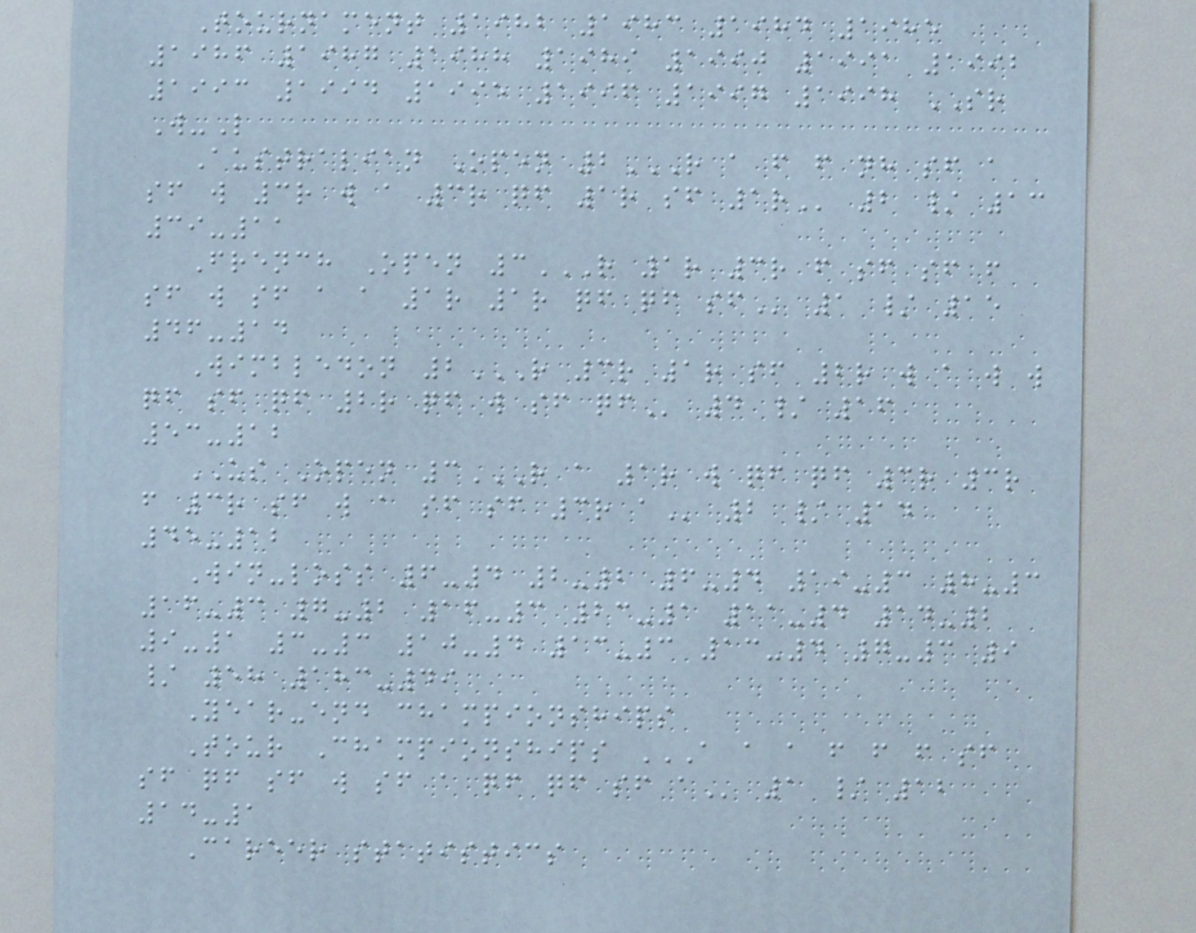Tournament 1982 1983 1984 1985
1986 1987 1988 1989 1990 1991 1992
1993 1994 1995 1996 1997 1998 SR
W-L
Australian Open 2R A F F NH SF A
SF W 3R W A 3R QF 1R SF 1R 2 / 13
39-11
French Open 3R 1R 3R F SF SF F
SF W SF A A 1R 1R QF QF SF 1 / 15
46-14
Wimbledon 2R 3R 1R SF 2R W A W W
QF SF QF 2R QF W SF QF 4 / 16
53-12
US Open 3R A 1R W QF QF 3R 3R
F 3R SF W A SF SF 3R A 2 / 14
45-12
Win-loss 6-4 2-2 6-4 19-3 8-3
16-3 7-2 16-3 23-1 11-4 14-2
9-1 3-3 10-4 13-3 13-4 7-3 9
/ 58 183-49
Year-end championships
Tour Championships A A A F F F SF
SF QF SF W SF A QF QF SF A 1 / 12
14-1
Career statistics
